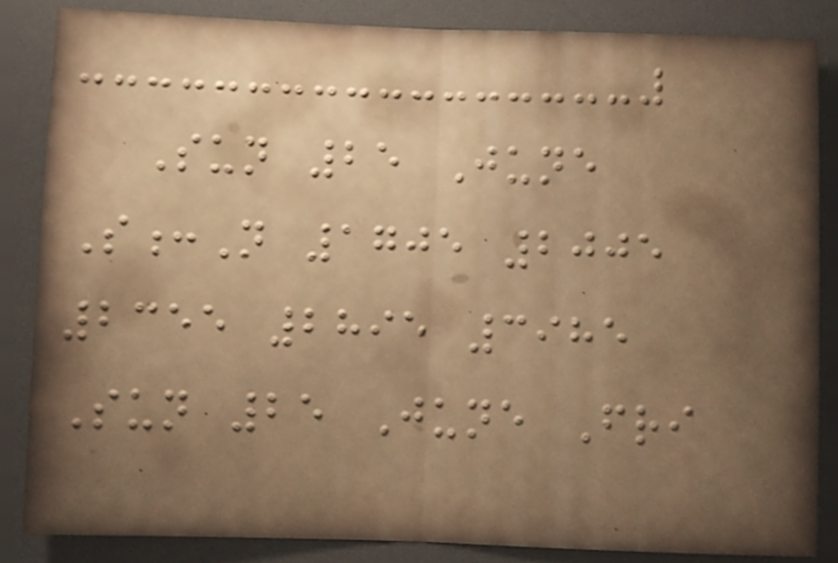Sun 25 June
S:N 1705 2005
2355 2895 3985
Sun 25 June Fri
